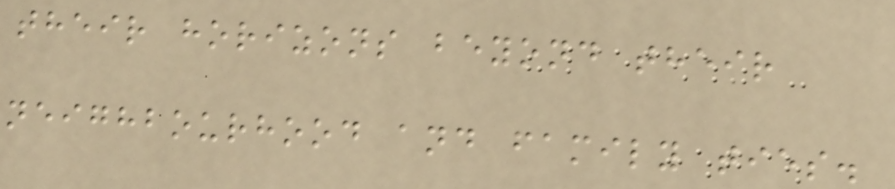their horizons beyond their
neighbourhood and family ties.
